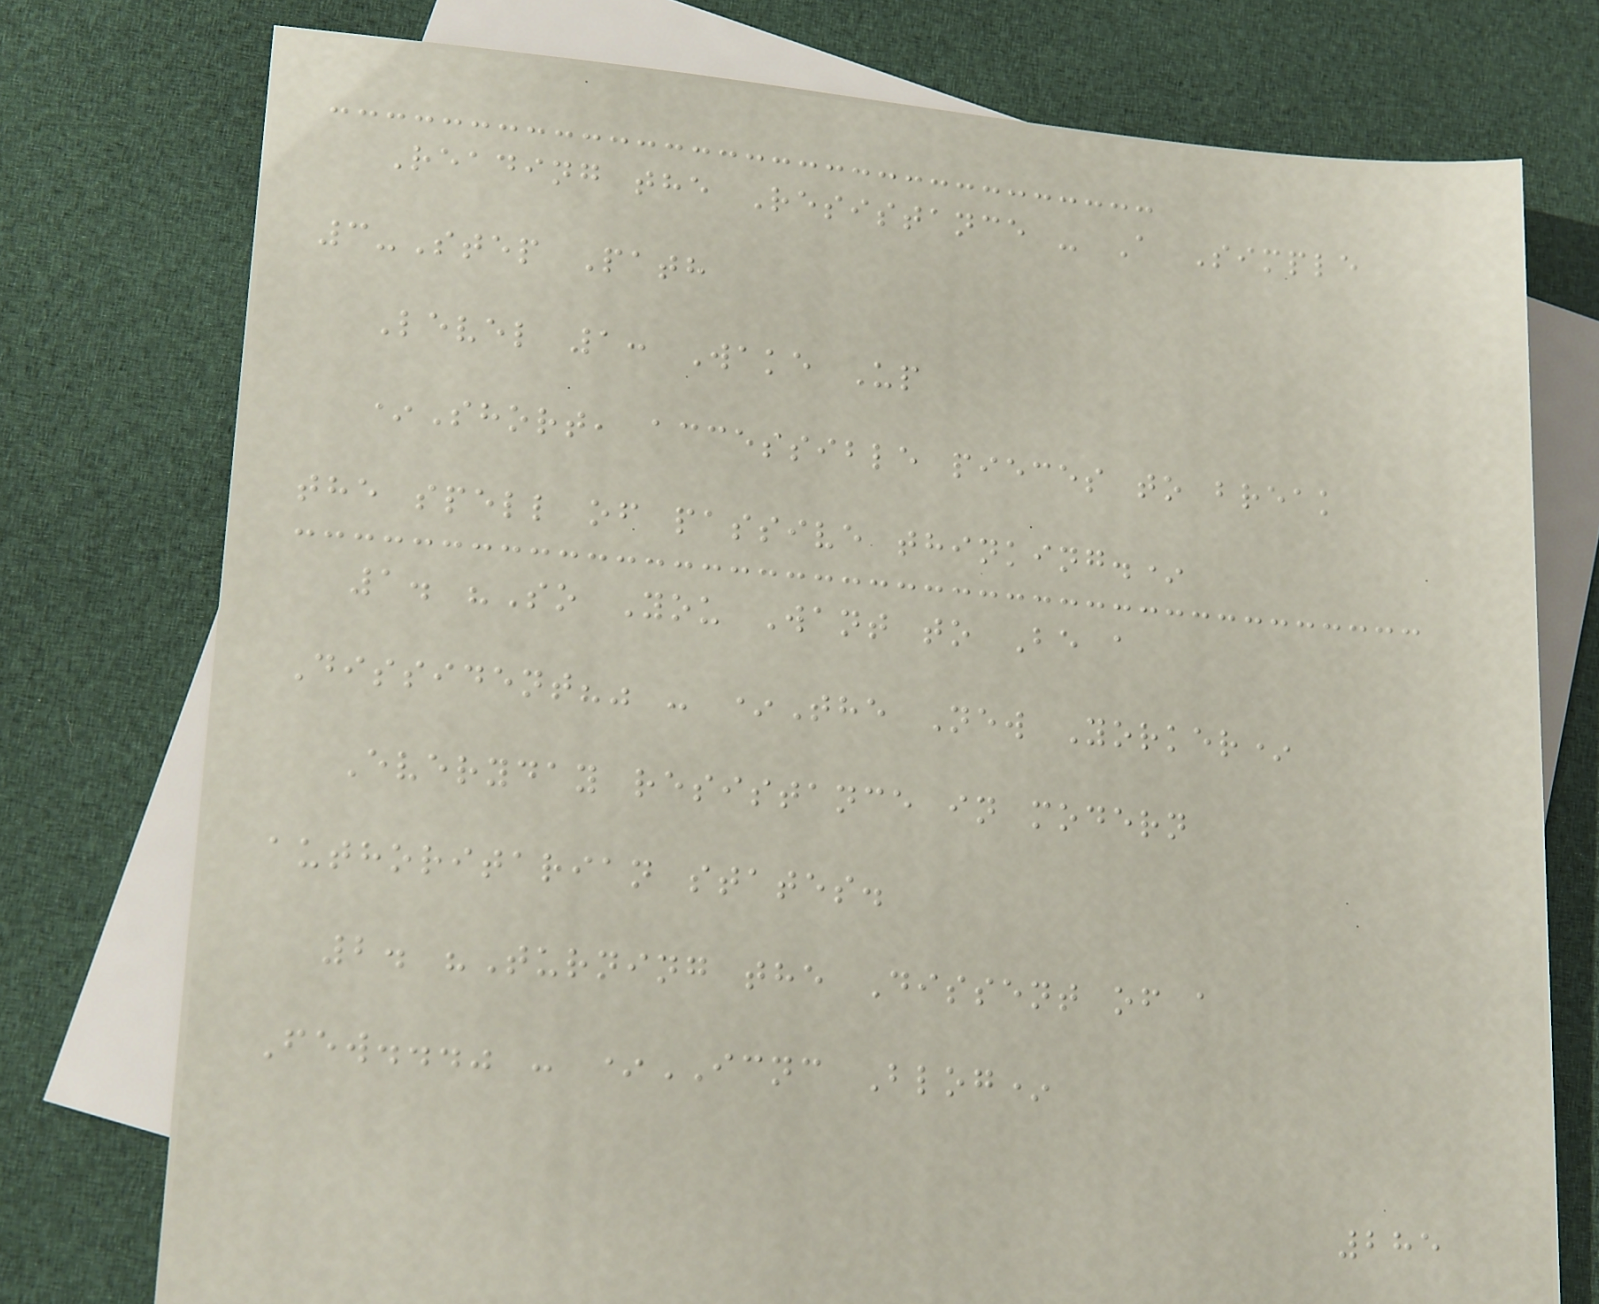Reading the Resistance - A Simple
3-Step Path
Level 1: Wake Up
*Short, accessible pieces to break
the spell of passive thinking.*
1. "So You Want to Be a
Dissident?" - *The New Yorker*
Everyday resistance in modern
authoritarian states.
2. "Turning the Dissent of a
Few..." - *ICNC Blog*
285
